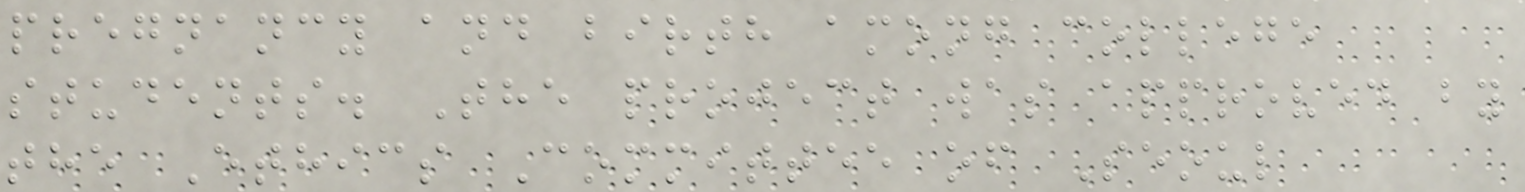pregnancy and birth among college
students. The project was approved by
the Ethics Committee of Seoul
